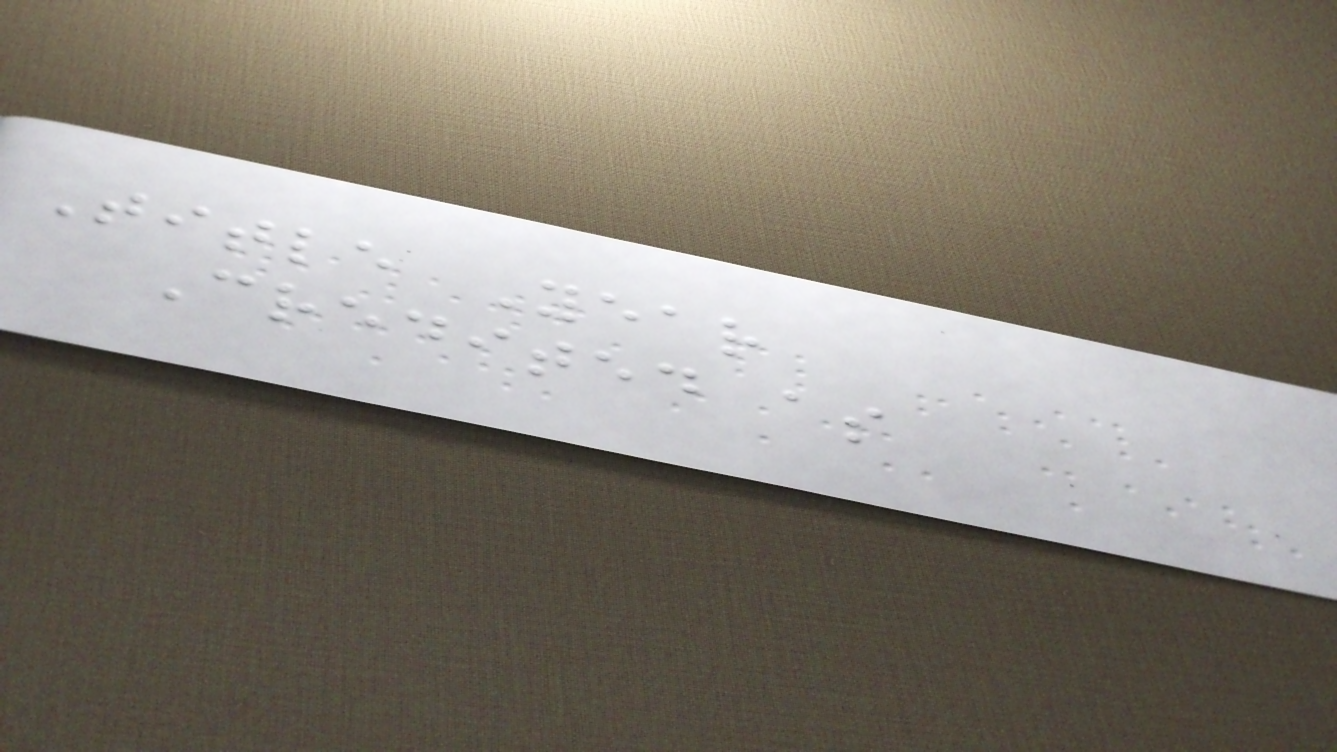Title Year
Credited as
